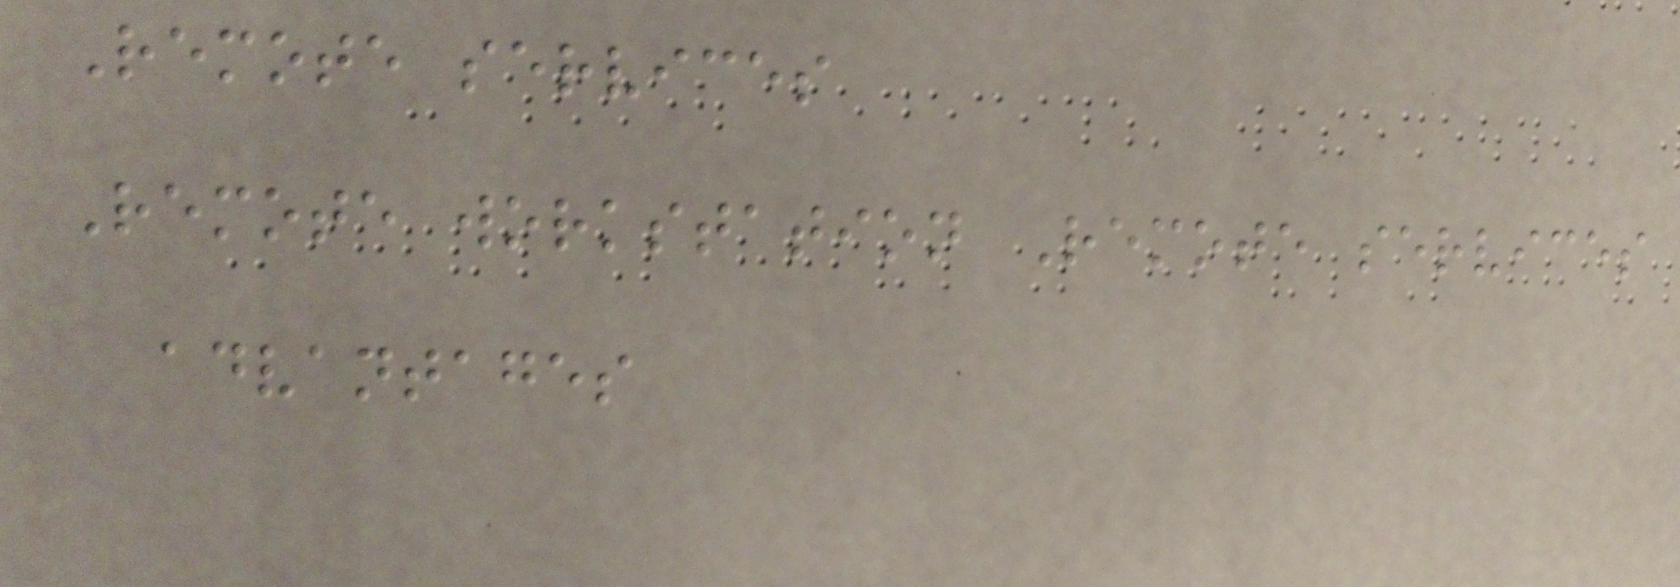Remote services
Remote workstation Remote services
advantages
